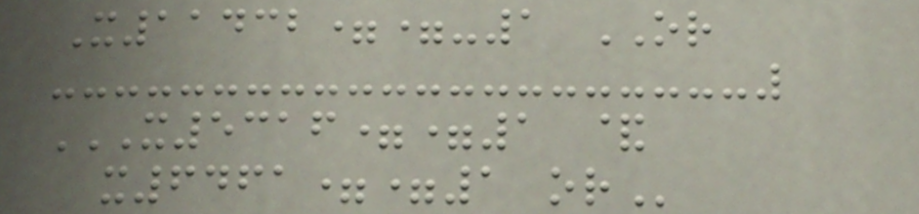X11432==-1 OR
X5316==1 &
X6461==1 OR
